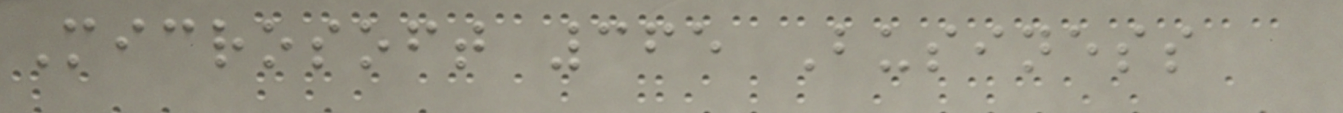Microsoft 365 Business
